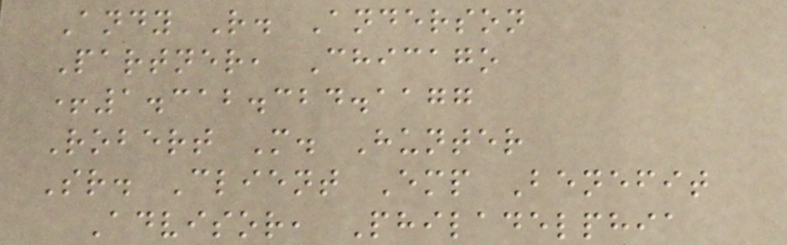Andy R. Anderson
Partner, Chicago
+1.312.324.1177
Robert M. Hunter
Sr. Client Emp Benefit
Advisor, Philadelphia
